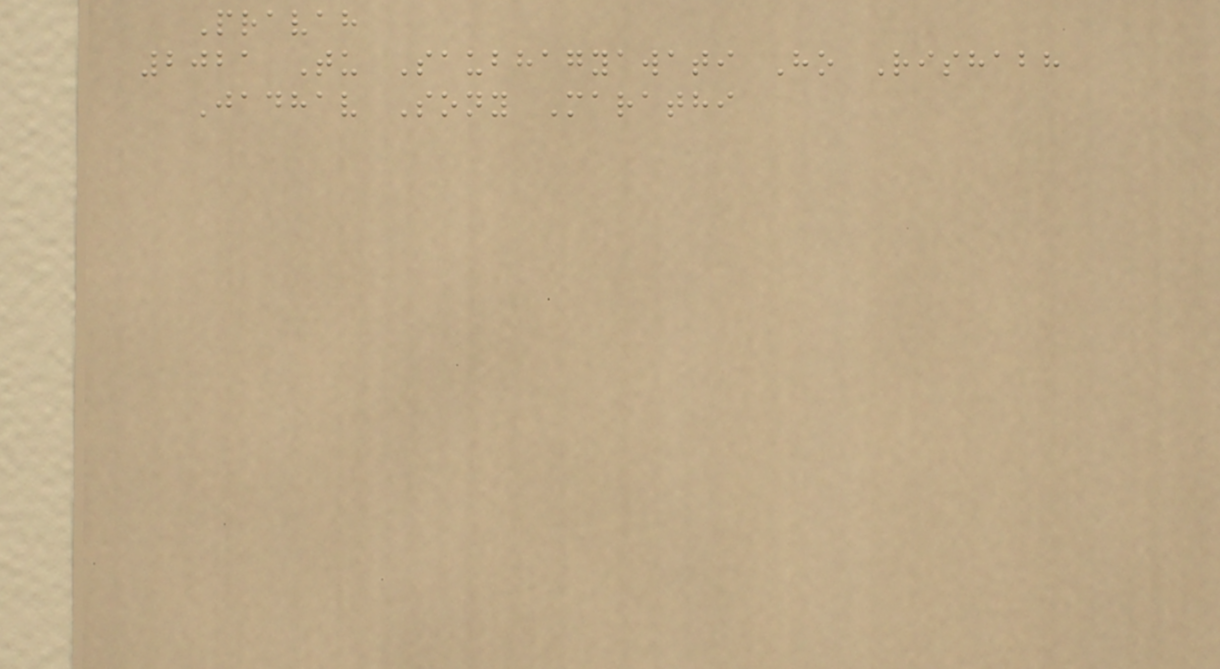Pravah
2021 Tu Saubhagyawati Ho Rishabh
Jadhav Sony Marathi
